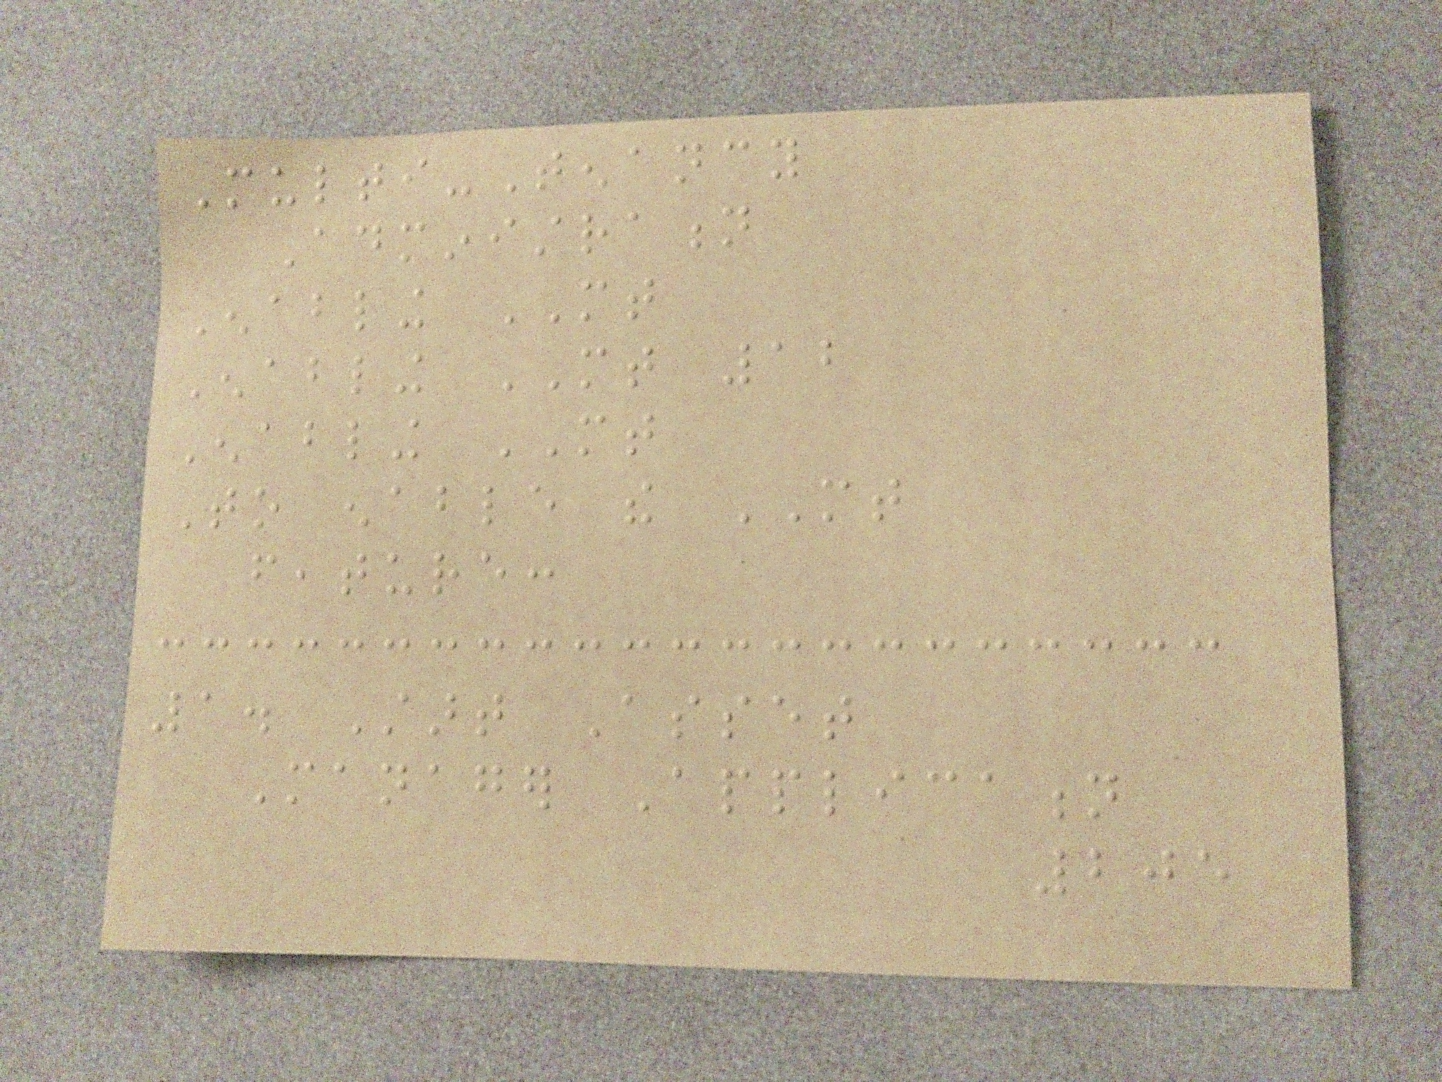Multi-Tenancy
Administration
Enabling MT
Enabling MT 12
Enabling MT
To enable the MT
feature:
1. Start Asset
Manager Application
205
